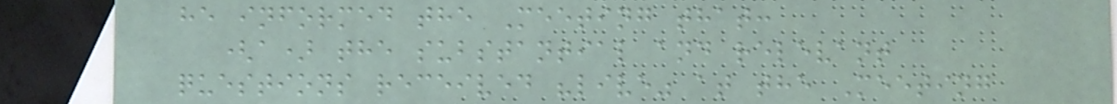he informed the Meeting that:
(a) the substantial and relevant
questions received "live" at the Meeting
